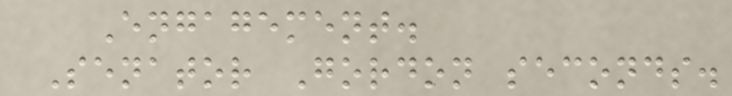Engagement.
Senator Gordon seconds.
